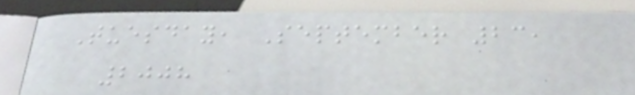Tuesday, September 23,
2008
